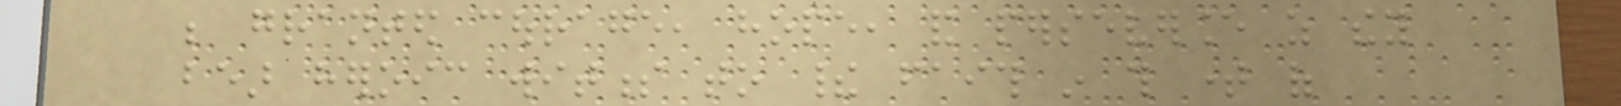be granted courage, hope, and perseverance as they
bear heroic witness to their faith in this time of
